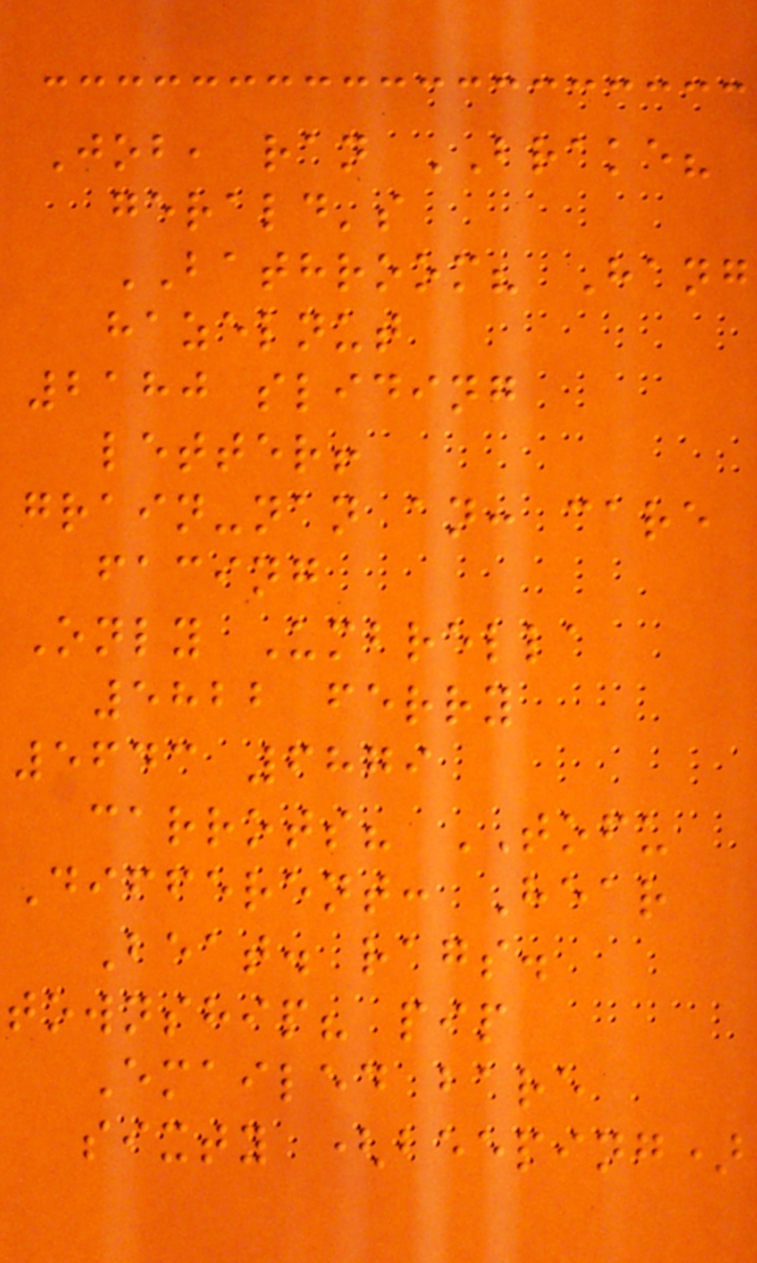Job, ran BRAKE?
gerald's
BATHROOM? Hang
hazelnut
2180 sliding
letter!
grain-nan an: care
facing
Only Umbrella
5822 ferry
5643 6879
carrots? TOFU
Different: Hear
Beat. rags.
township? pip
Emailed bare
sixty (beeping)
